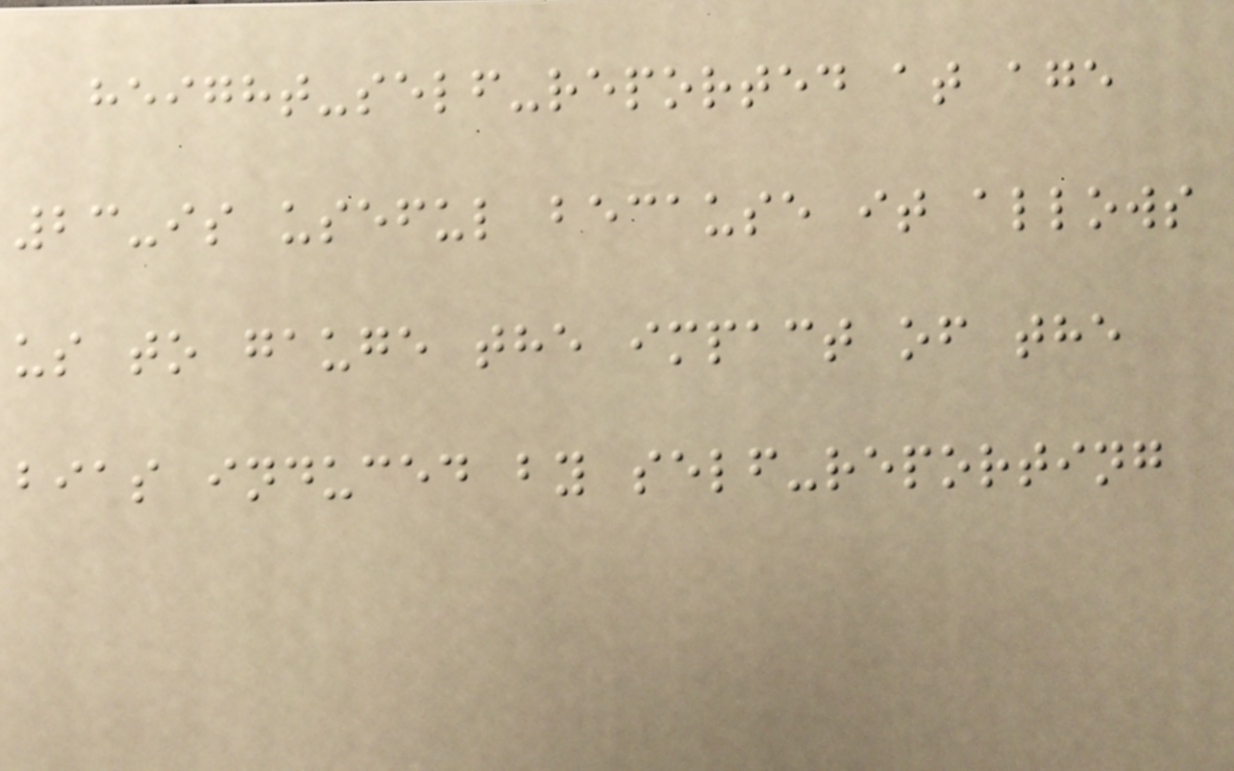height-self-reported at age
23-is useful because it allows
us to gauge the impact of the
bias induced by self-reporting
